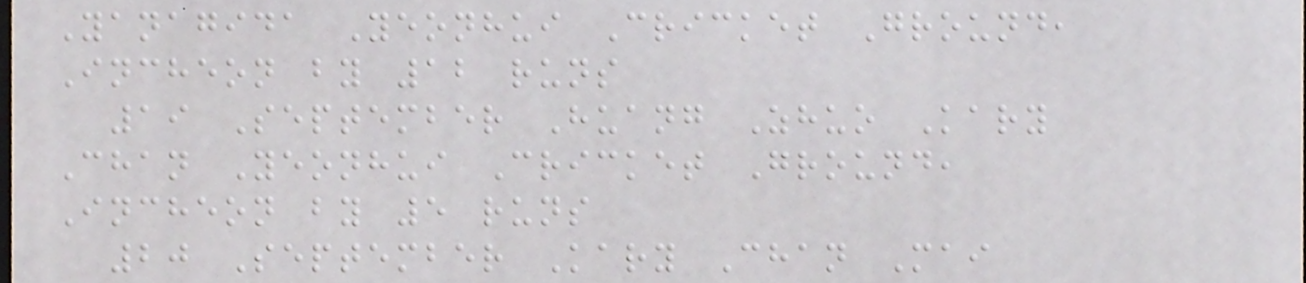Yanagida Yeonhui Cricket Ground,
Incheon by 12 runs
19 September Huang Zhuo Kary
Chan Yeonhui Cricket Ground,
Incheon by 5 runs
20 September Kary Chan Mai
